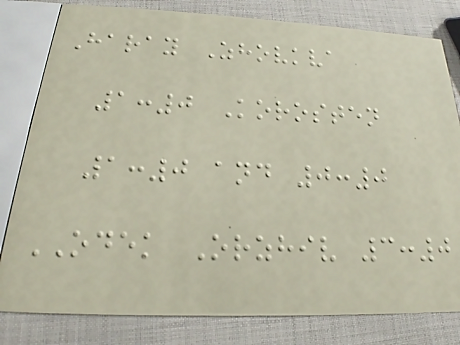Haray Zhovkva
1:0 Korosten
1:0 and 0:0
ODEK Orzhiv 3:0
